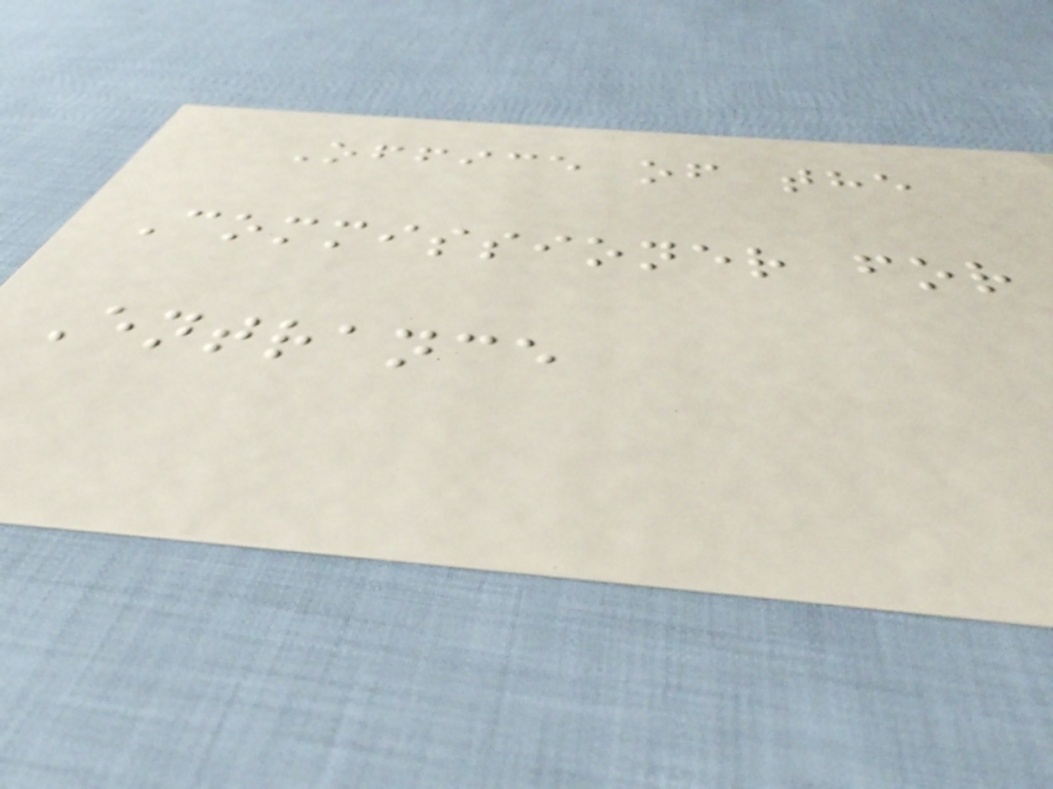Office of the
Commissioner for
Entrance
